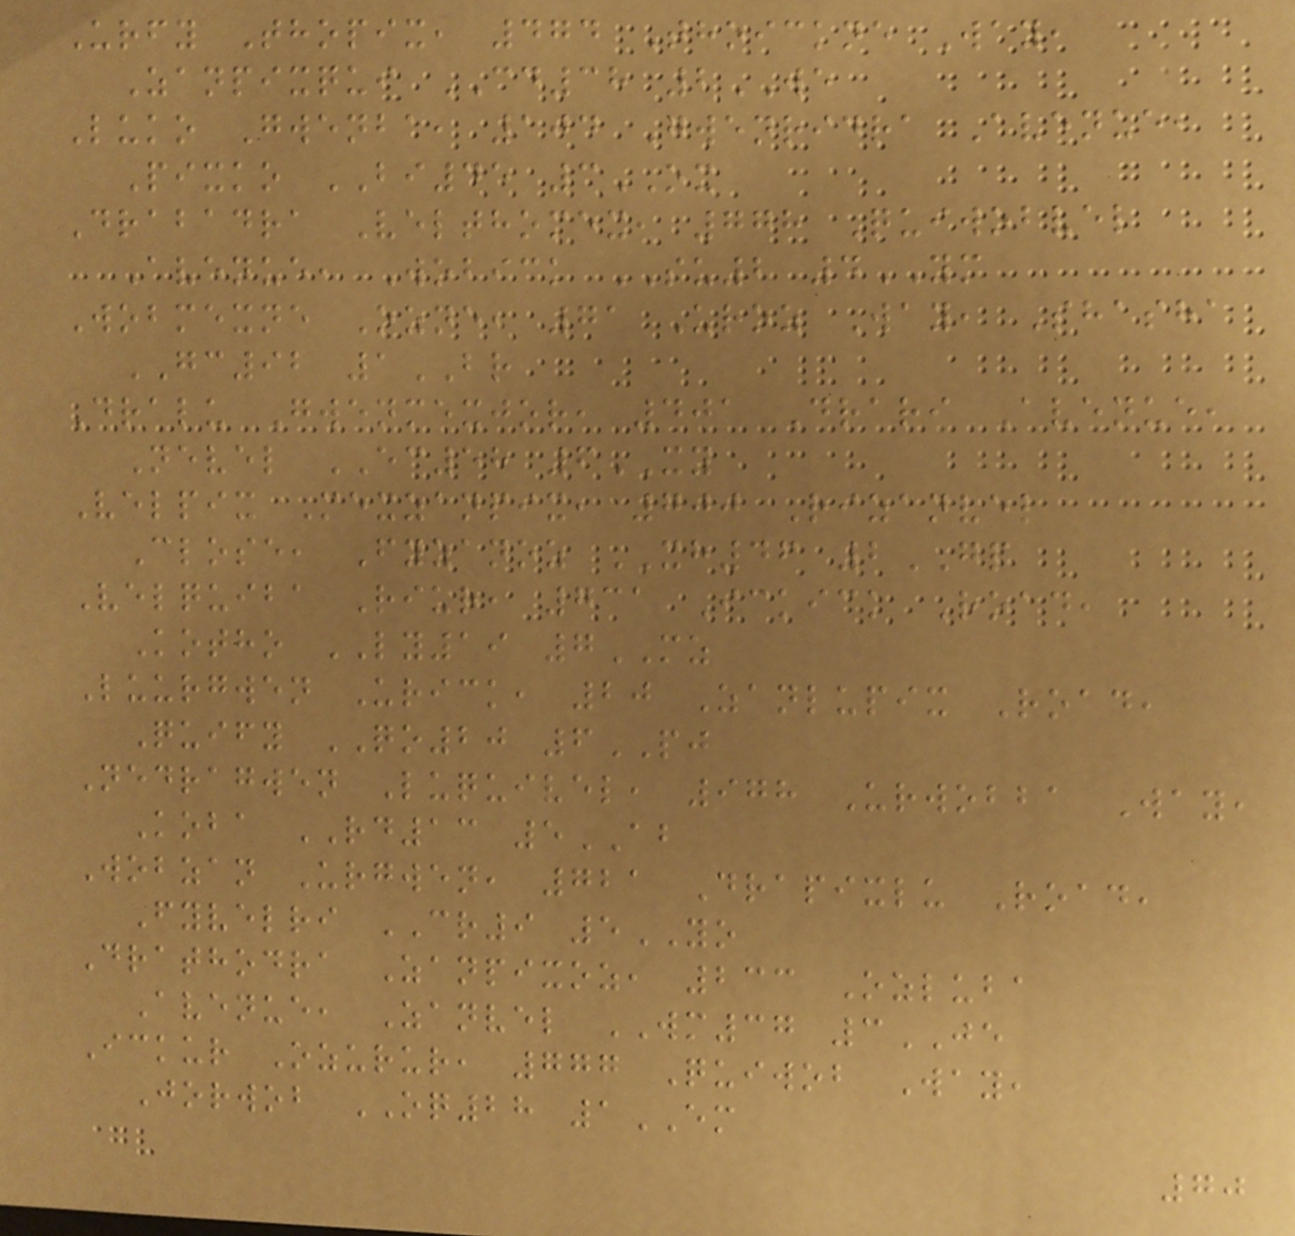Urfy Thopix, 474 Thoickne Way,
Zanpixqui CD38 2WE
Luko Gwenba, 104 Gwenridra Avenue,
Pixko BI45 3OX
Drabadra Velthomex, 778 Quiwobvel
Avenue, Wobick SU2 4YM
Wobmexne Ozne, 71 Uroz Way, Shasha
GC92 1BR
Dralu Gwenmexjor, 401 Drari Avenue,
Nevel EC58 6XY
Velpix Mexzanpix, 700 Rizanvel
Close, Fyzanoz XH46 2GP
Velquiba Riur, 731 Ickick Road,
Kotho LY19 7MZ
Luurgwen Urick, 20 Zanlupix Road,
Quify QO20 6PJ
Nedragwen Luquivel, 978 Urwobba Way,
Koba RD13 5AB
Wobzan Urgwen, 721 Drapixlu Road,
Fyvelri CR9 5YO
Drathodra Zanpixoz, 233 Ozluba
Avenue, Zanvel WM37 3JE
Ickur Ozurur, 777 Quiwob Way,
Jorwob OQ28 1EM
70
